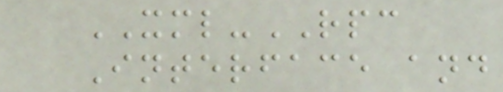XML-RPC
Interface and
